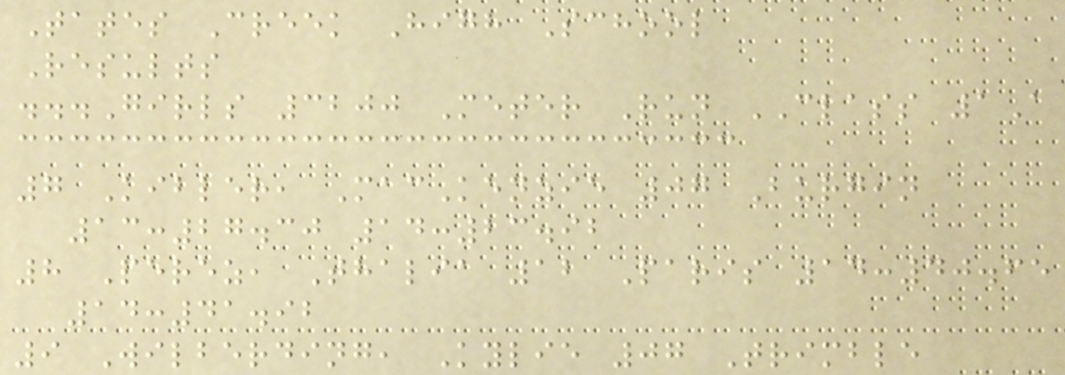Tates Creek High School
Results
...Girls 3200 Meter Run CLASS 1A
7 Kibler, MacKenzie 07 Burgin
13:27.30 14:23.92
8 Perez, Thalia 12 Paris 14:40.65
14:41.92
9 Wilberding, Kylie 07 Trimble
